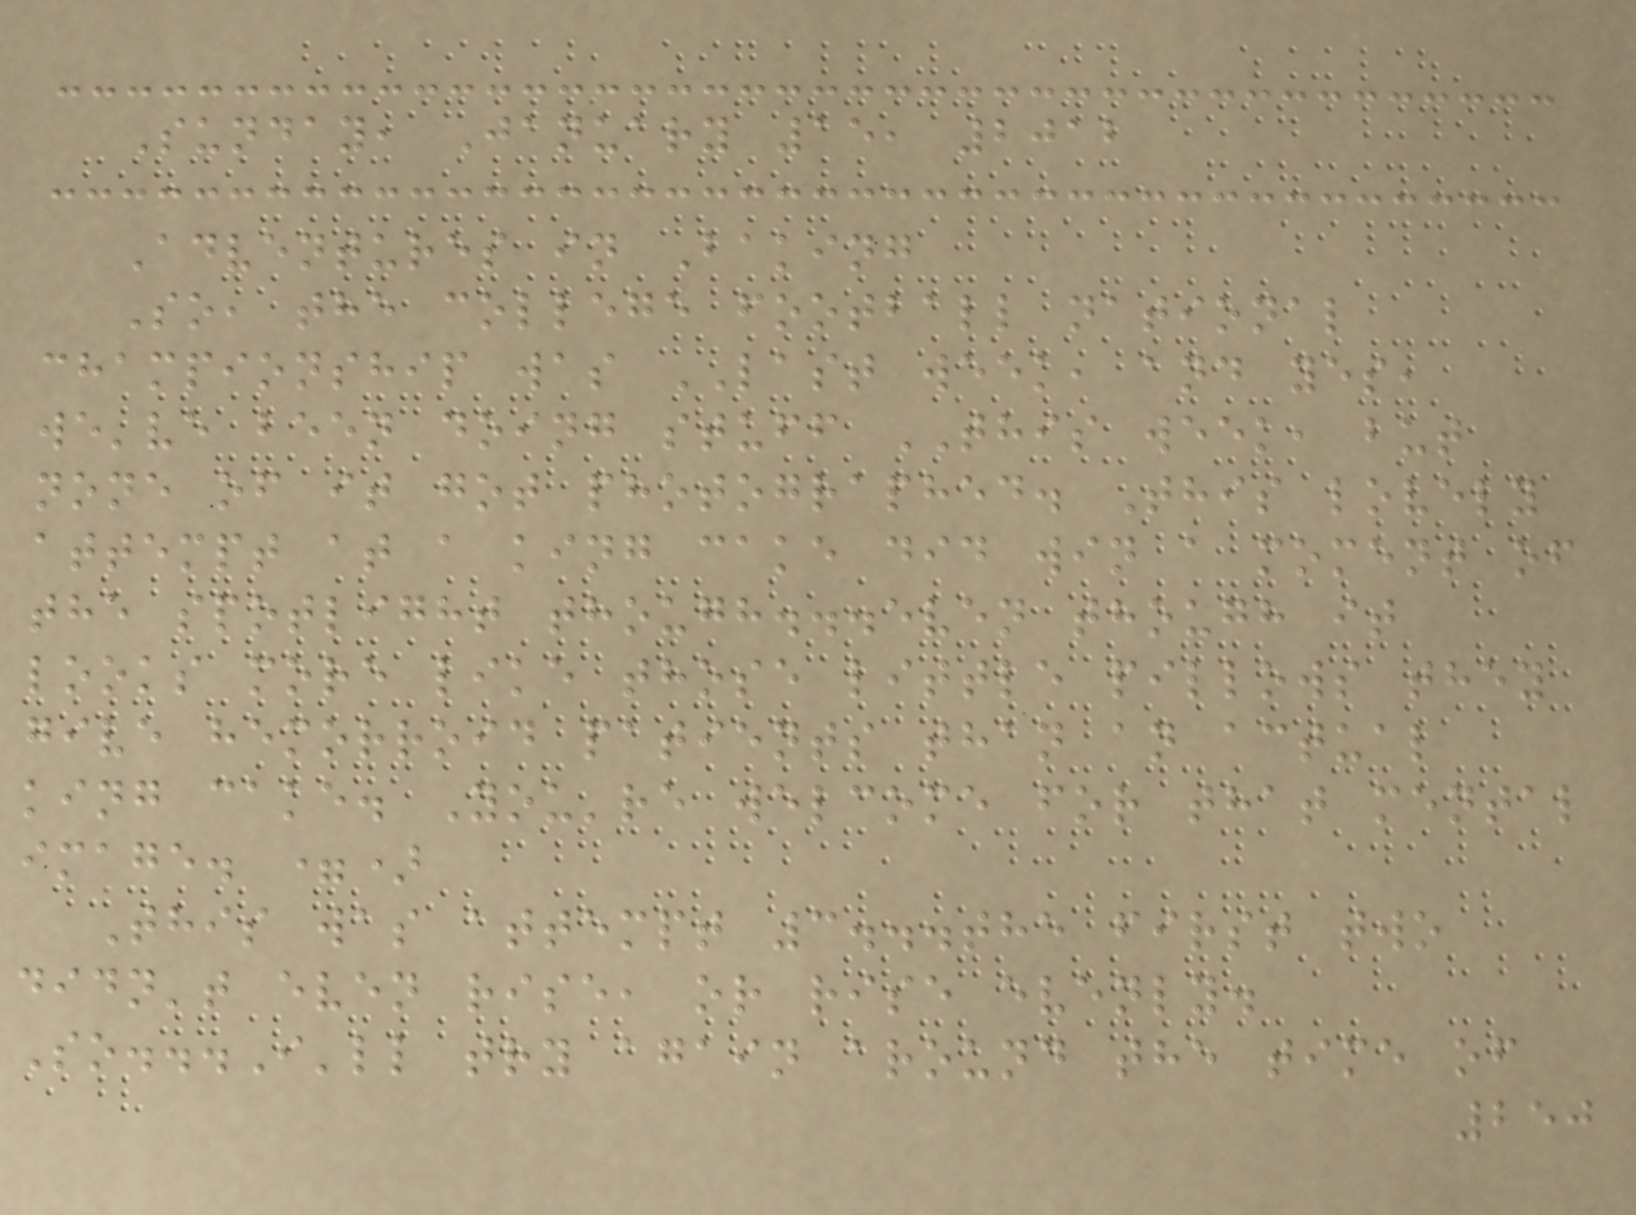Sunday, January 15, 2012
Adventures in Baking
So, the college football national
championship was LAST week, and yes,
we've been doing stuff THIS week, but
none of it got photographed. This lovely
attempt at a king cake did win a moment of
the spotlight though...even though it
looks more like those little pillows they
give hemorroid patients than an actual
king cake. You're welcome for that mental
image. =)
This was attempt 3...the first two
didn't even rise, or rise evenly.
So...I'll try again around the time of
250
